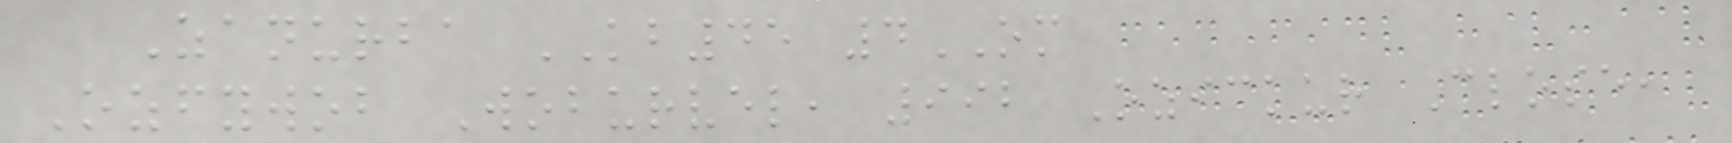Zanurba KB45 4OM
Ozfywob Woburvel, 992 Ozickur Close,
